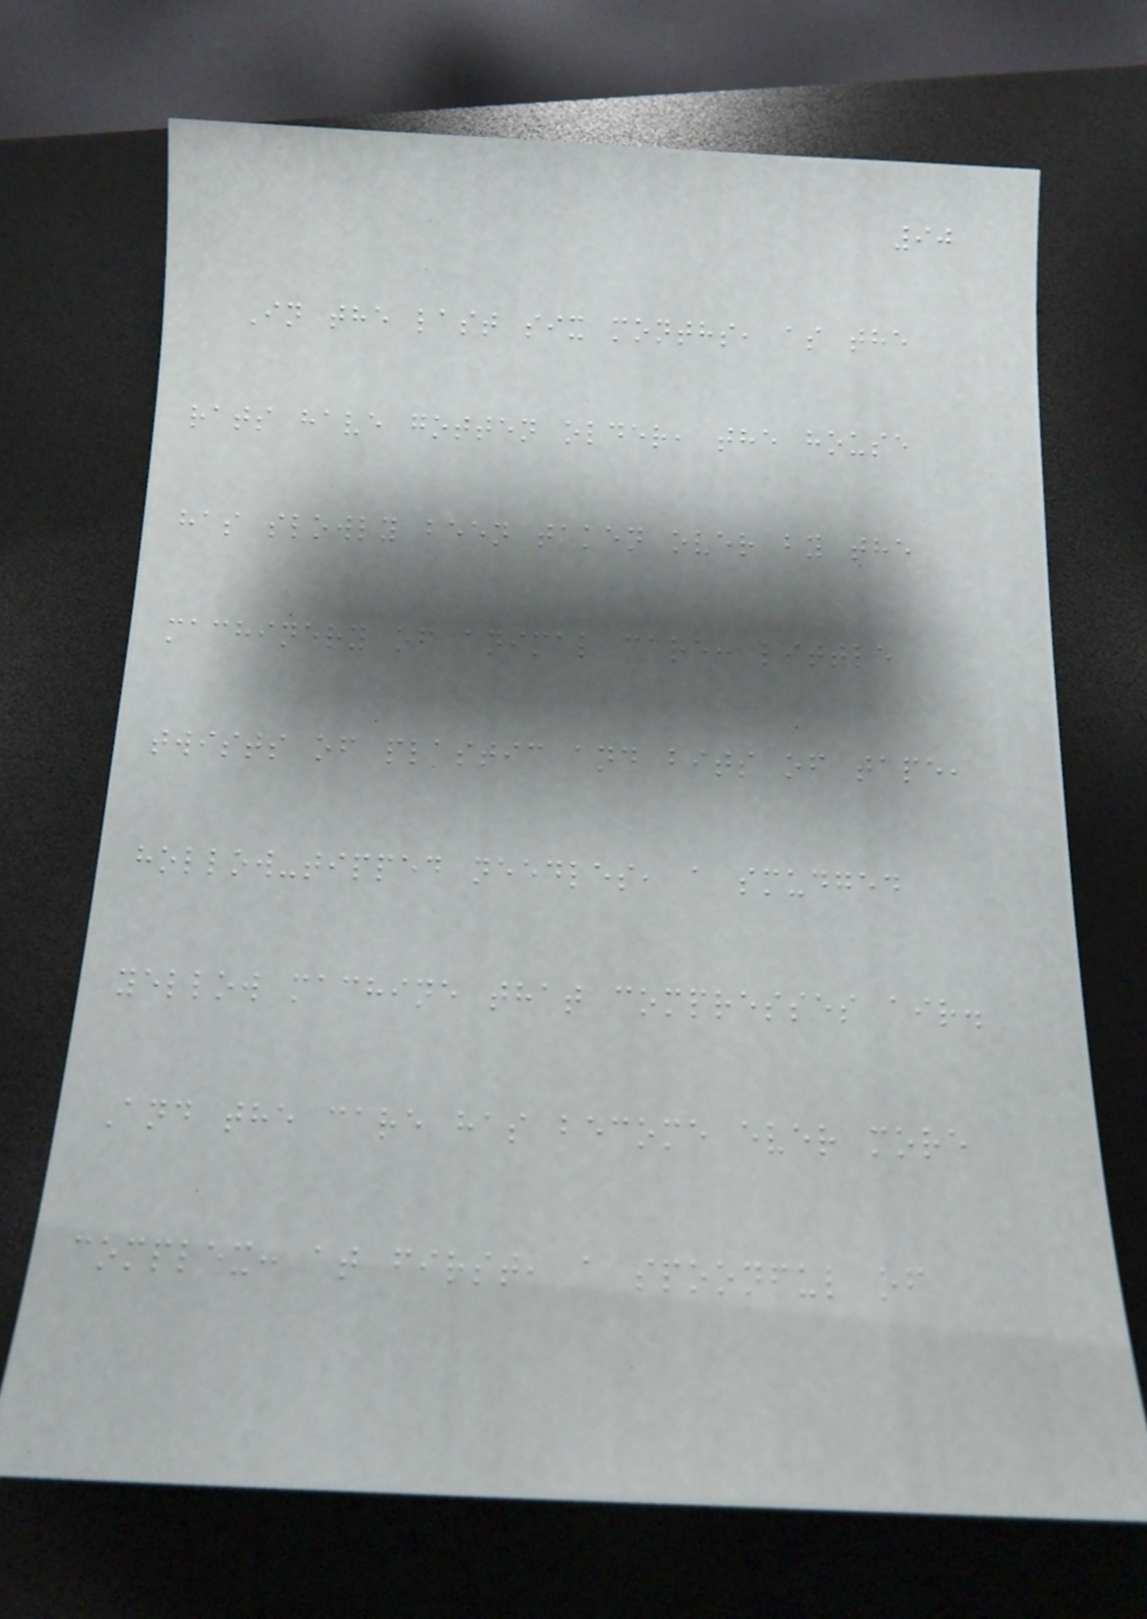90
In the last six months, as the
rats have gotten older, the house
has slowly been taken over by the
machinery of animal care: little
twists of plastic and bits of tape,
hollow-tipped needles, a smudged
yellow machine that compresses air.
And the care has become ever more
complex: at first, a spoonful of
